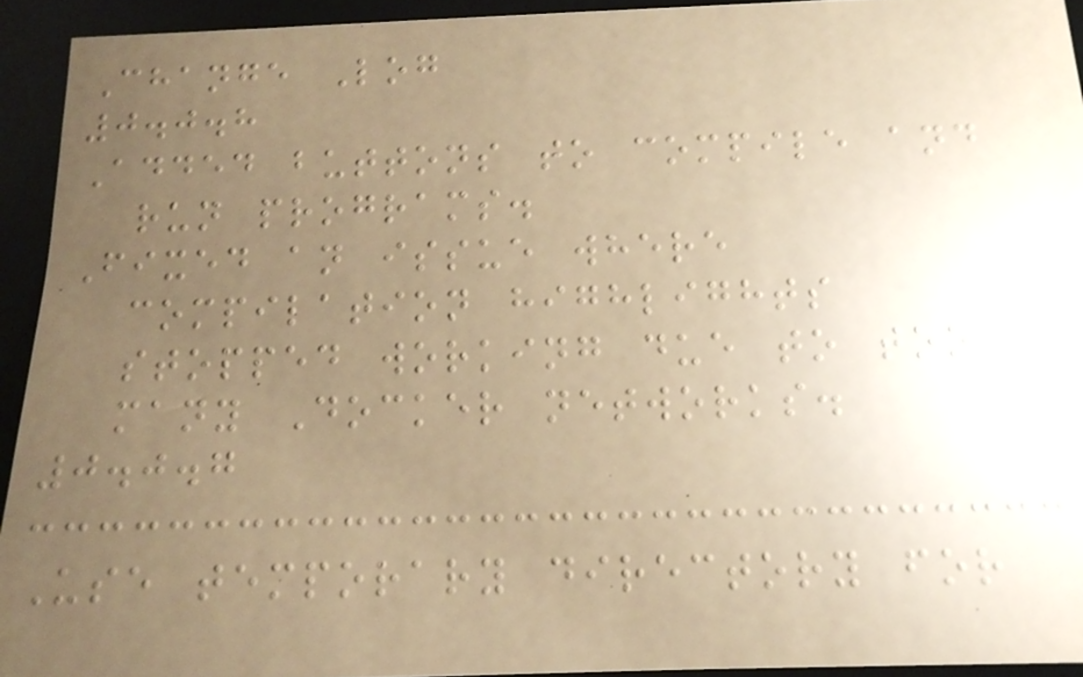Change Log
0.0.8
Added buttons to compile and
run programs.
Fixed an issue where
compilation highlights
stopped working due to too
many Docker networks.
0.0.7
Use temporary directory for
